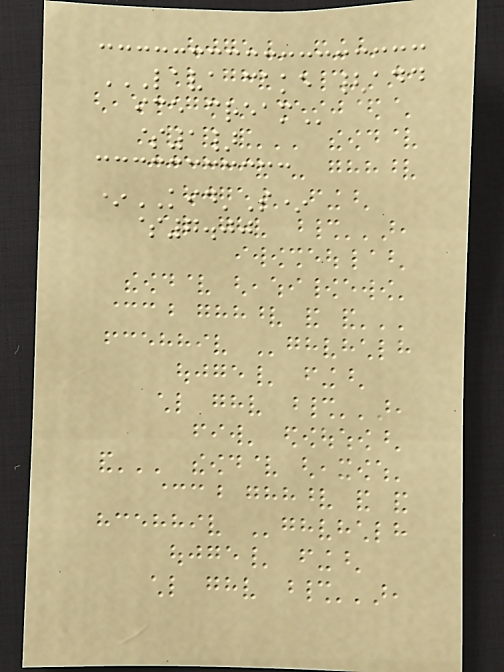LAVA CAKE {ADD
ICE CREAM
$1}
*KID'S*
$7.00
